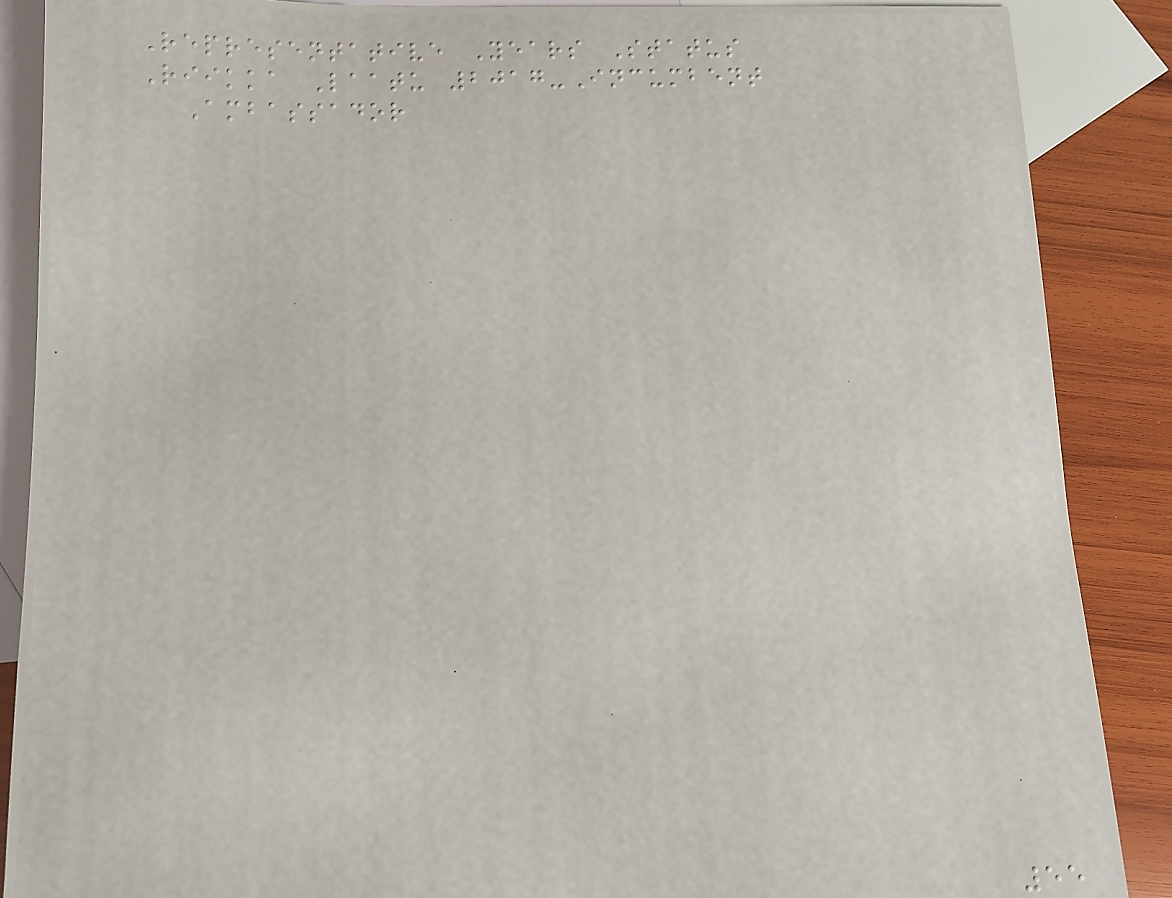Representative Years Status
Riikka Laatu 2017-Incumbent
Ambassador
55
